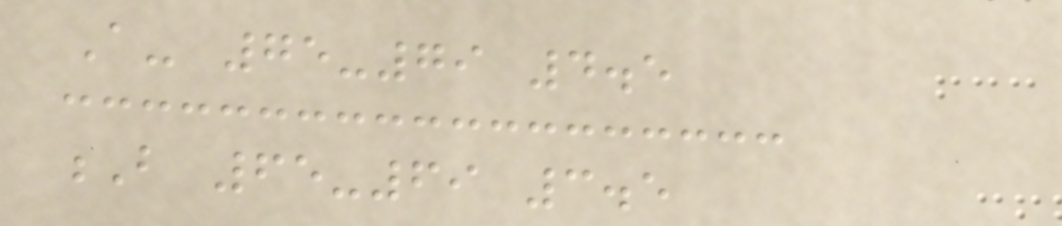A- 75-79 4.5
B 65-69 3.5
